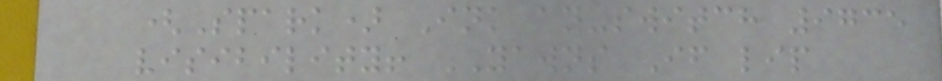(Spark) Ink an-switch 9735
visibility! YAWNS If lip
